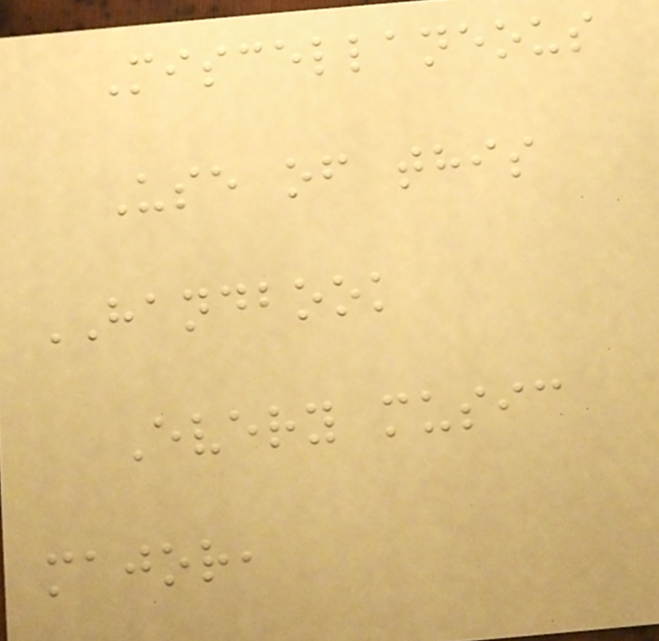Miscellaneous
Use of this
HANDBOOK
Every music
major,
